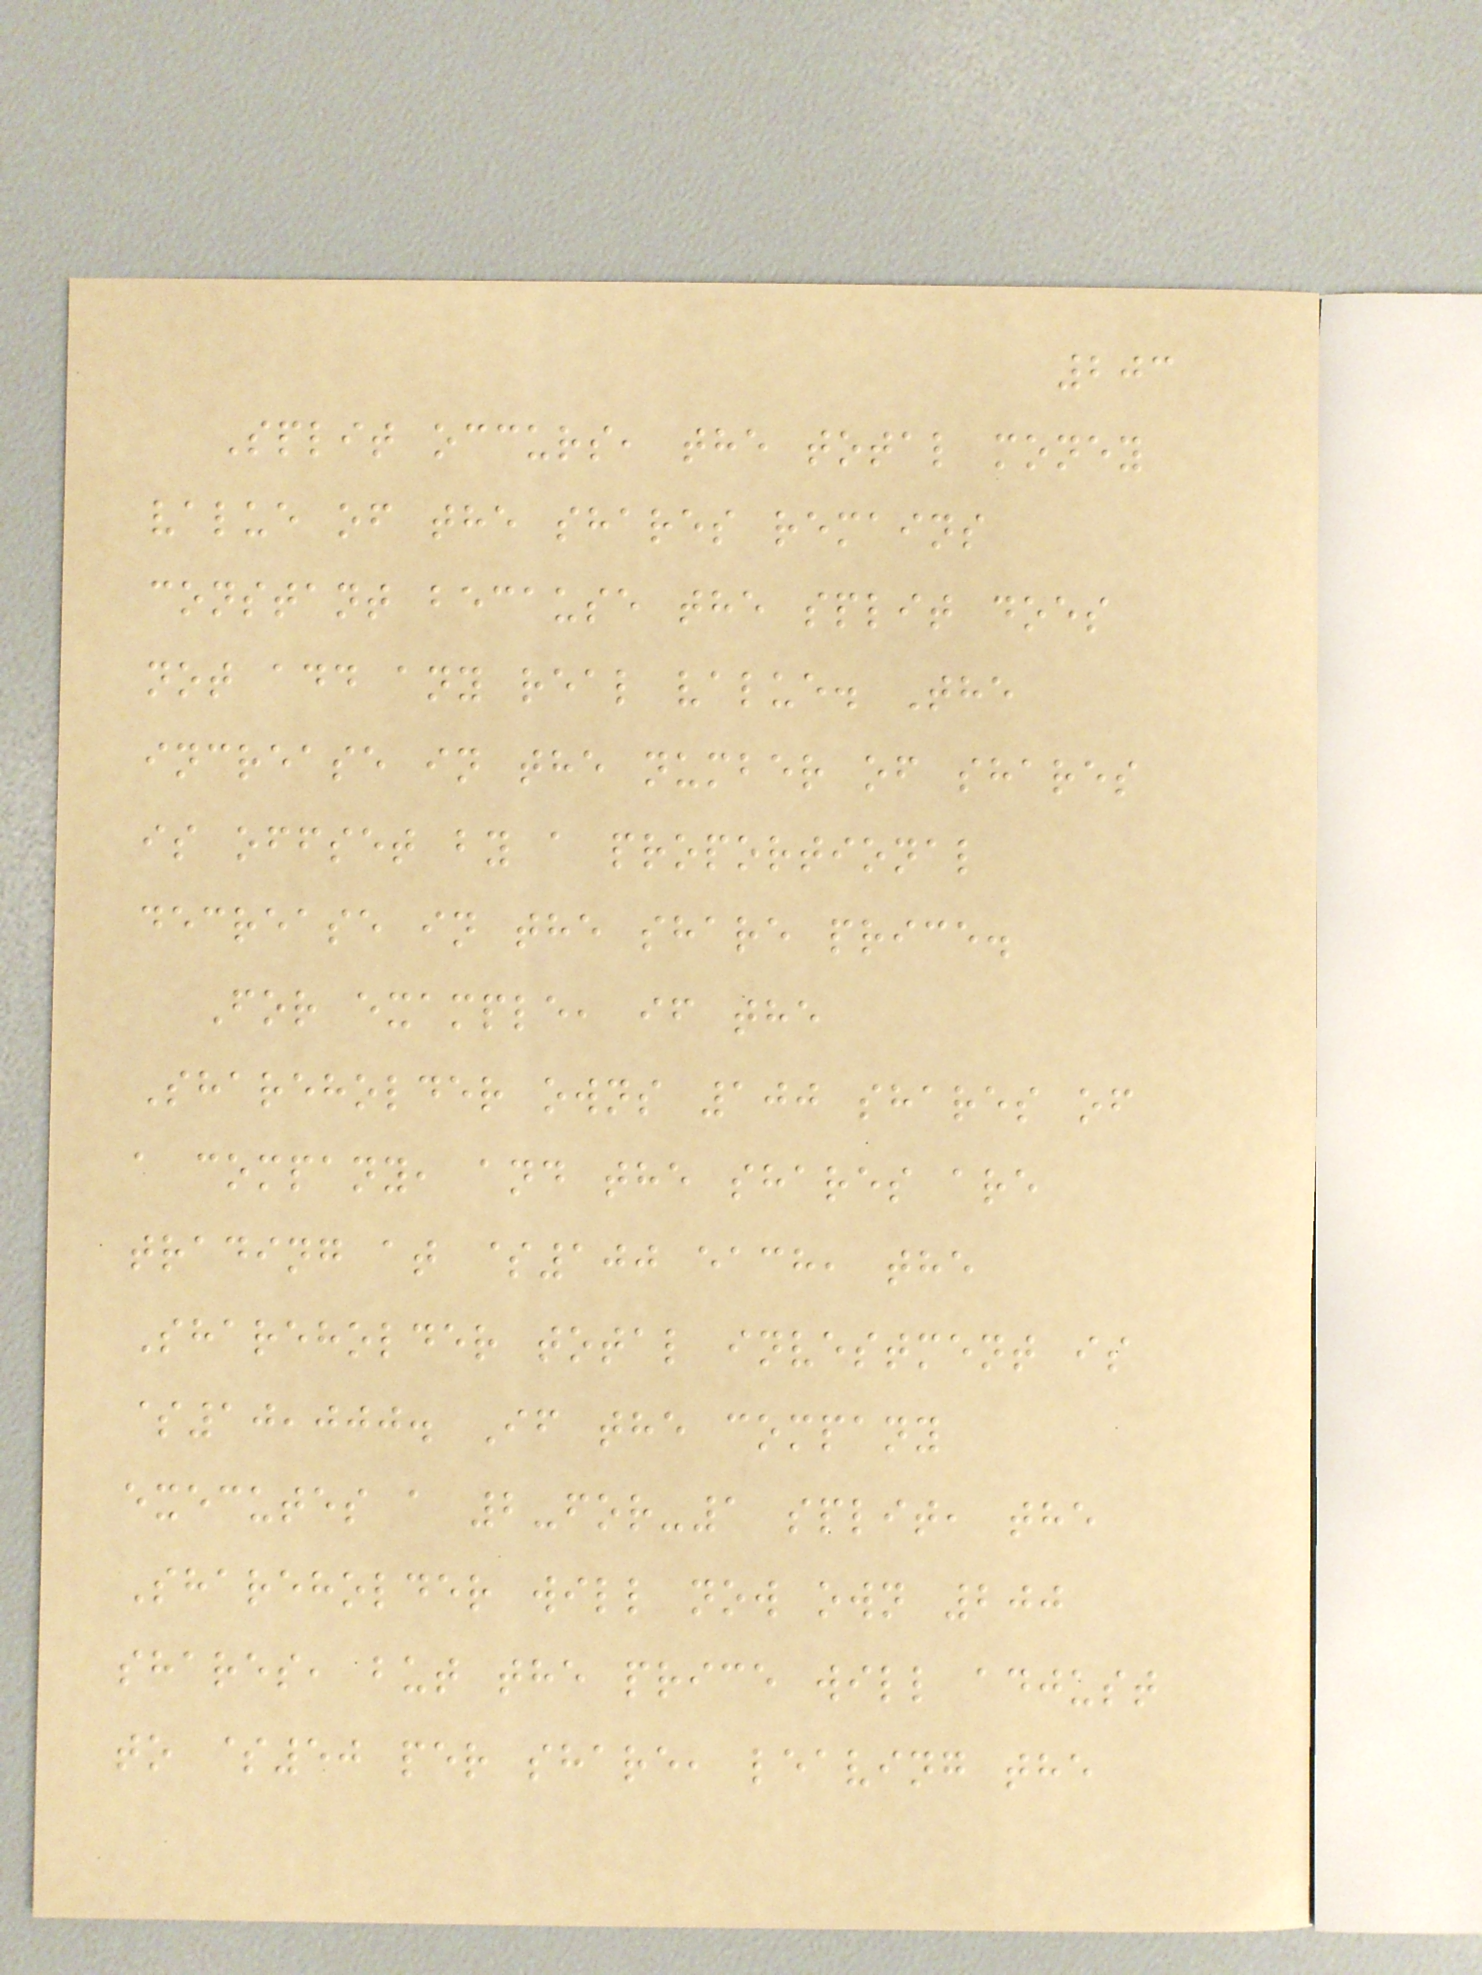203
Split occurs, the total money
value of the shares remains
constant because the split does
not add any real value. The
increase in the number of shares
is offset by a proportional
decrease in the share price.
For example, if the
Shareholder owns 100 shares of
a company, and the shares are
trading at $100 each, the
Shareholder total investment is
$10,000. If the company
executes a 2-for-1 split, the
Shareholder will now own 200
shares, but the price will adjust
to $50 per share, leaving the
